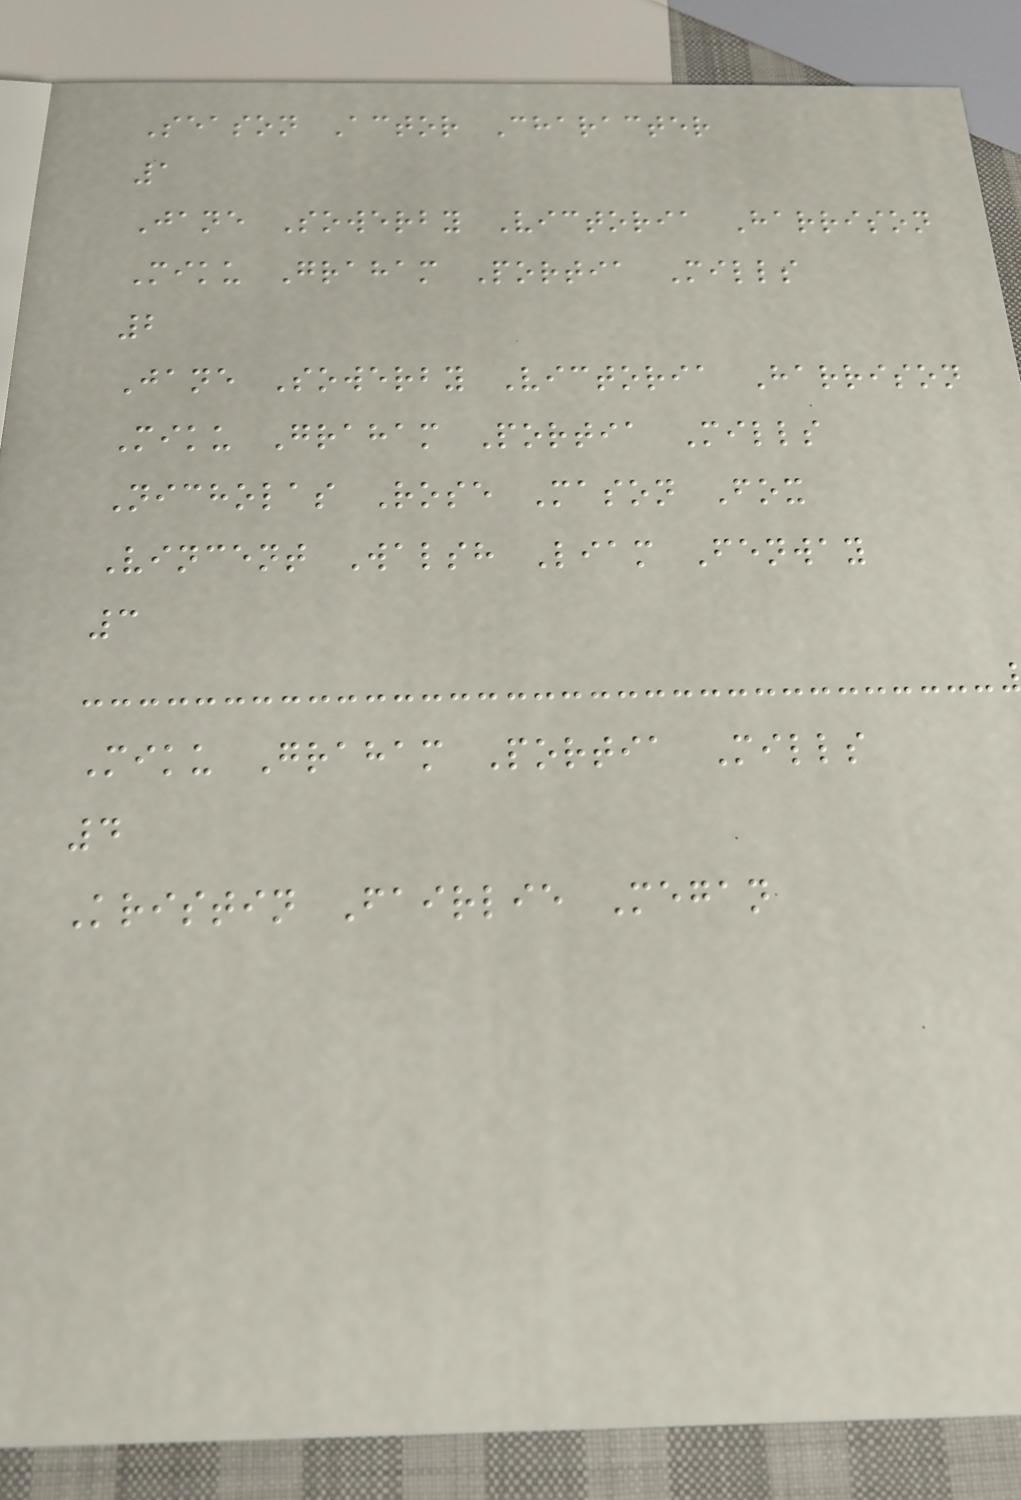Season Actor Character
1
Jane Sowerby Victoria Harrison
Miku Graham Portia Mills
2
Jane Sowerby Victoria Harrison
Miku Graham Portia Mills
Nicholas Rose Mason Fox
Vincent Walsh Liam Fenway
3
Miku Graham Portia Mills
4
Kristin Fairlie Megan
